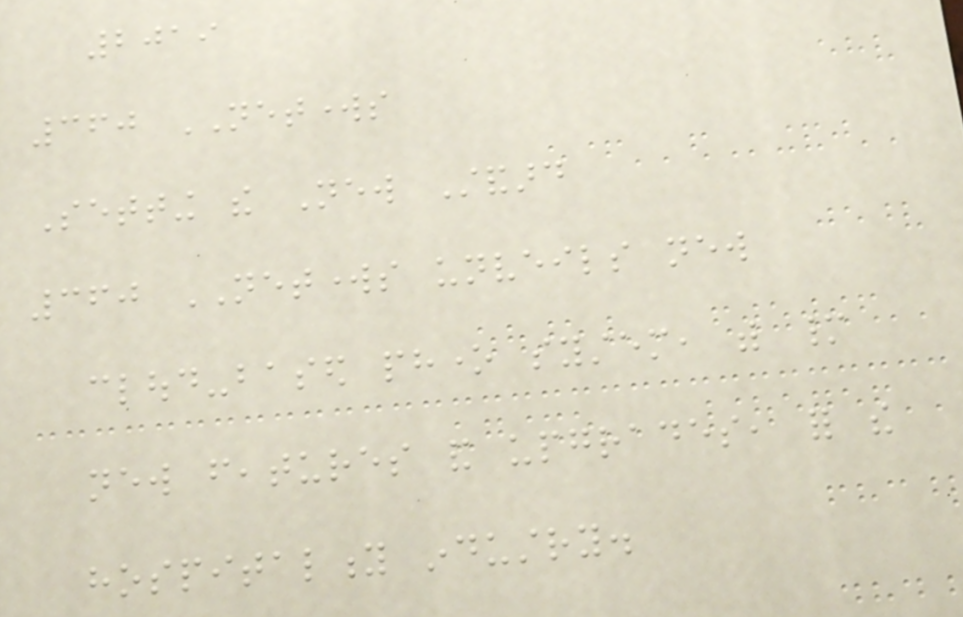2019
360 NETWORKS
Setting the New Standard
360 NETWORKS unveils new
cloud-based phone system, with many
new features and upgrades, for the
hospitality industry.
